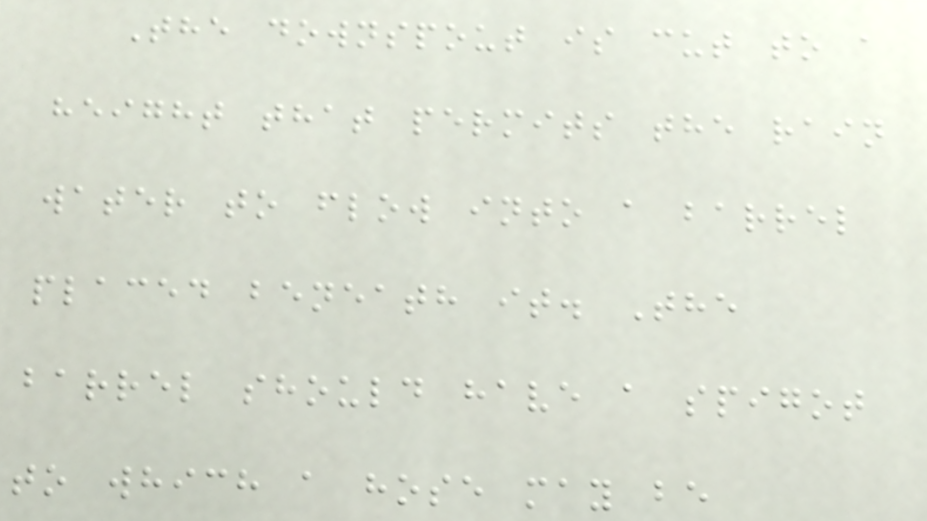The downspout is cut to a
height that permits the rain
water to flow into a barrel
placed beneath it. The
barrel should have a spigot
to which a hose may be
